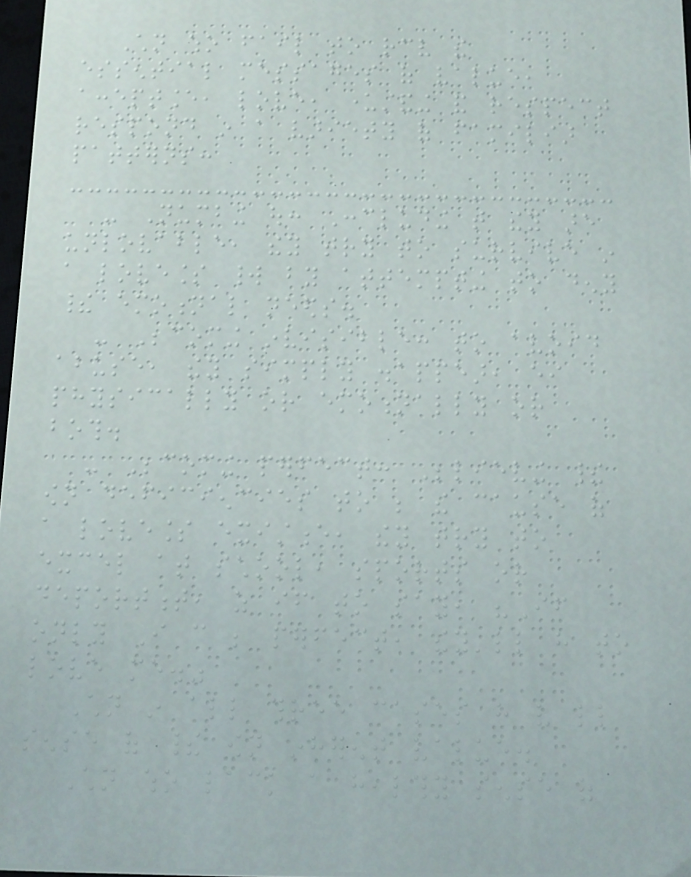Children who fail to receive the
essential messages of value,
acceptance, love, understanding and respect
respond in a variety of familiar
patterns:
- Numbing out: Concluding that they are
unlovable, they try to survive in
a loveless world by attempting to deny
their emotional needs.
- Becoming invisible: to avoid
abuse, they simply disappear, either
physically or emotionally or
both.
- Becoming perfect: Believing their
own deficiencies to be the cause of
a loveless existence, they try to
excel at school, sports or
deportment, as if to say, "If
only I can be perfect, they'll have to
love me."
Children in all three cases have very little
sense of their own inherent value.
Children who lack a healthy sense of
